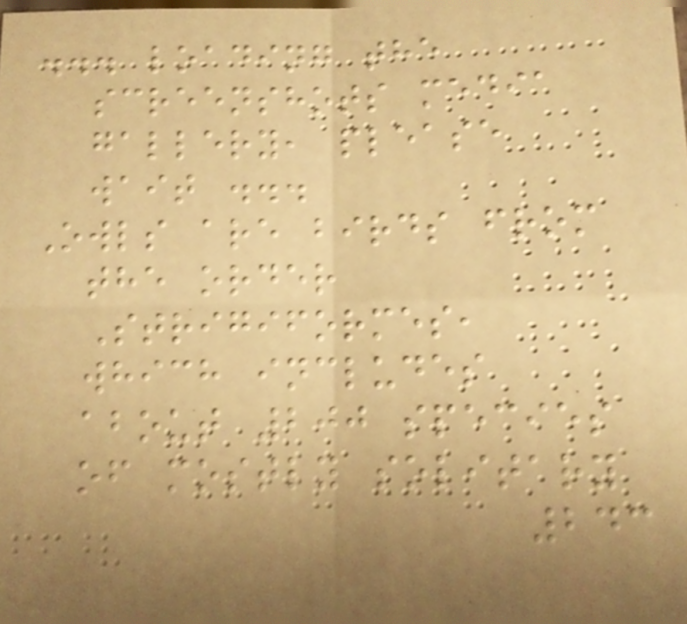... loading the
screenshots media
gallery, please
wait ...
Owls are birds from
the order
Strigiformes,
which includes
about 200 species
of mostly solitary
243
